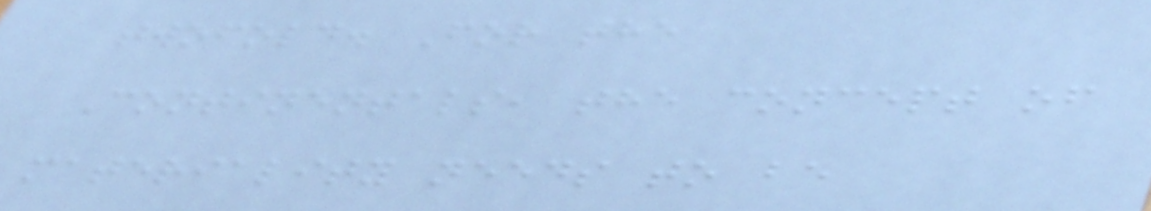twofold. For the
Continentals, the concept of
materiality needs to be
